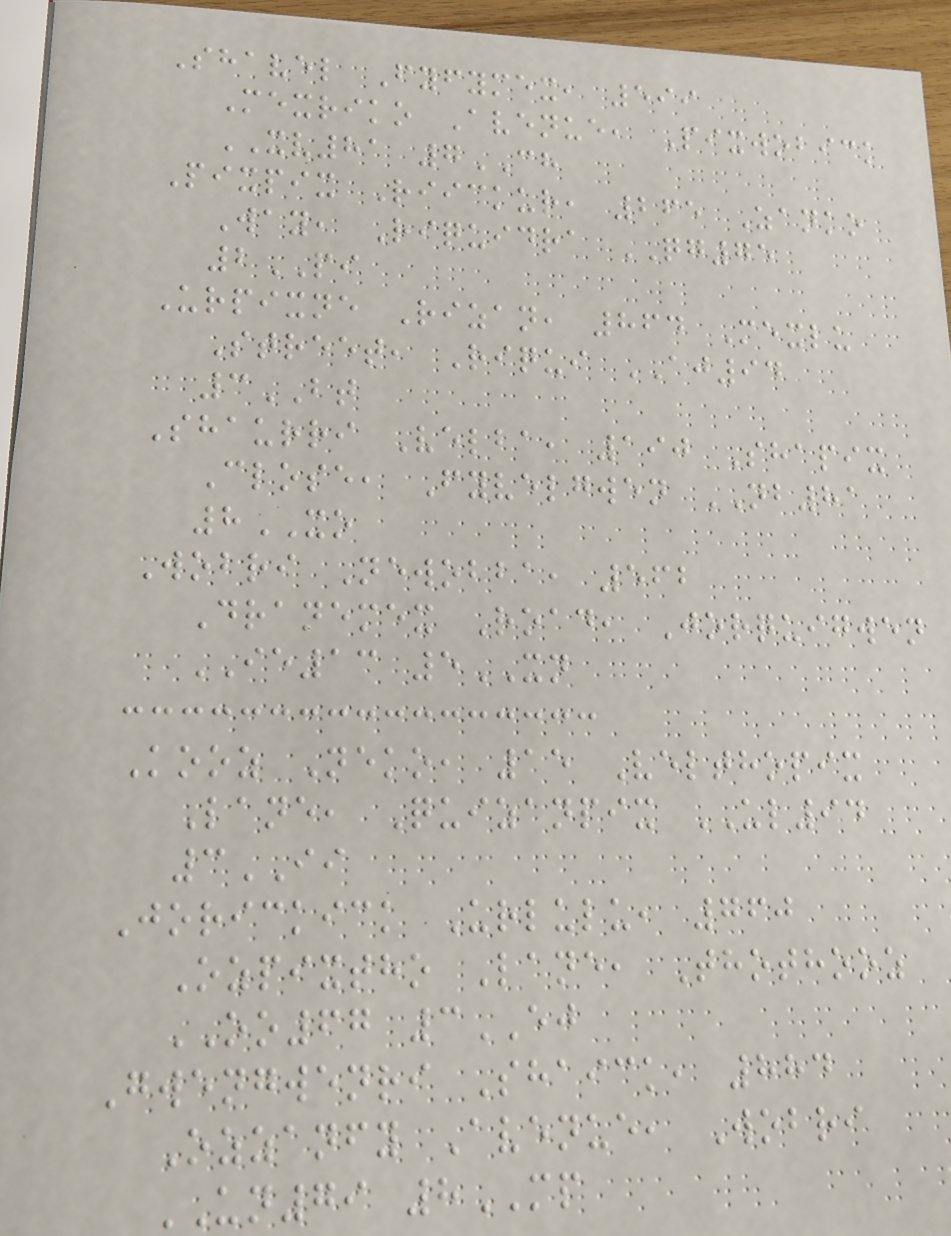Shavel Fyfymex, 599
Mexriko Avenue, Pixwobick
XV81 7CH
Pixpix Riickur, 265 Zanko
Way, Riquidra QG75
2PI
Urpixne Rizan, 864 Mexlu
Street, Riqui AJ94
3BT
Shaurri Velba, 190 Shapix
Close, Fyvelgwen NB81
8XO
Wobri Newobba, 562
Dranemex Road, Jorquigwen
IE13 5XN
Kooz Neko, 15 Velthopix
Lane, Quizanpix UL94
3II
Jorickick Urlulu, 760
Ozpixtho Lane, Thothooz
OO67 3EJ
Gwengwenri Shaick, 884
Ozzanfy Avenue, Wobri
UN79 8MP
